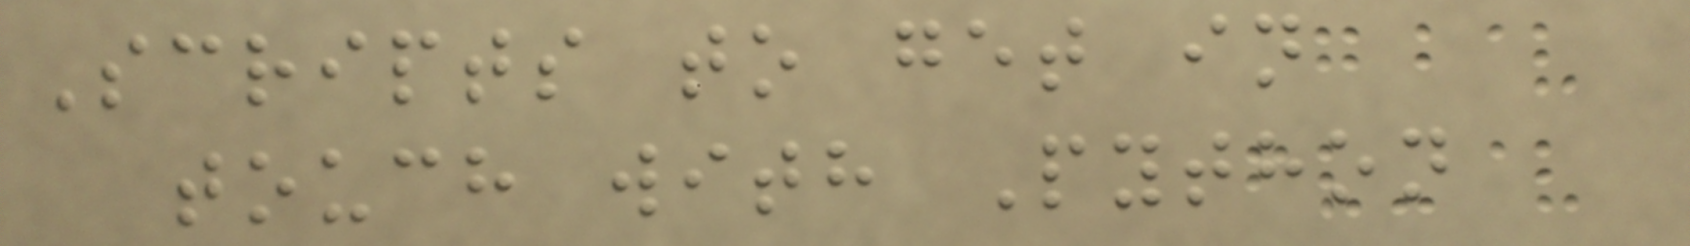Scripts to get in
touch with Python
